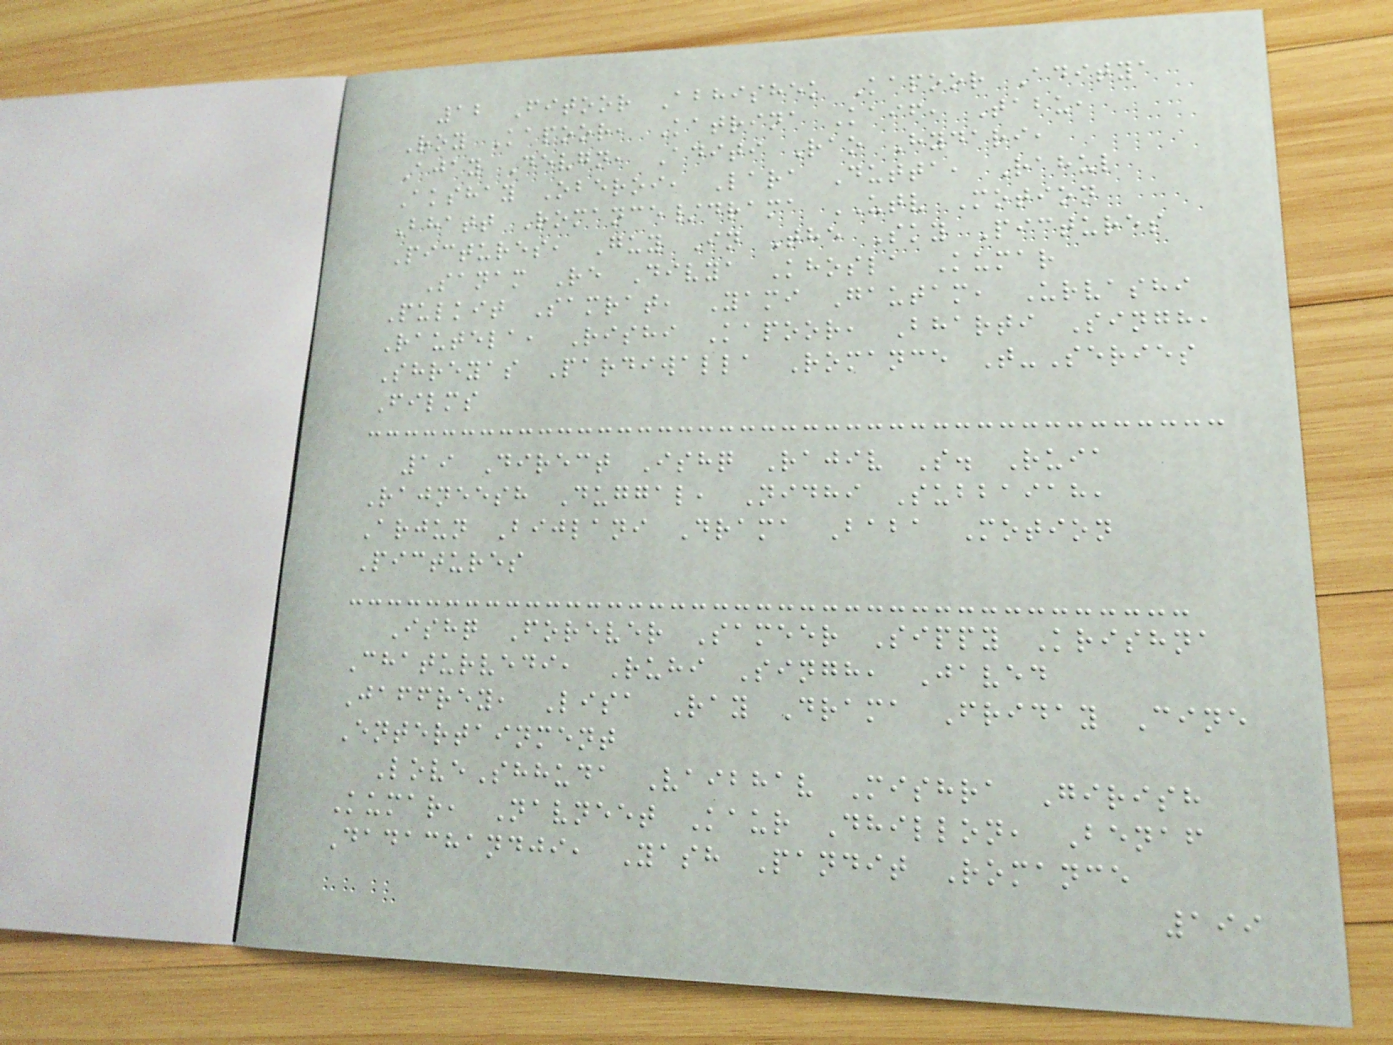12 Fitoor Abhishek Kapoor Aditya
Roy Kapoor, Katrina Kaif, Tabu,
Ajay Devgn, Aditi Rao Hydari,
Akshay Oberoi, Lara Dutta, Rahul
Bhatt Romance/drama UTV Motion
Pictures, Guy In The Sky Pictures
Sanam Re Divya Khosla Kumar
Pulkit Samrat, Yami Gautam, Urvashi
Rautela, Rishi Kapoor, Bharti Singh,
Shreyas Pardiwalla Romance T-Series
Films
19 Direct Ishq Rajiv S. Ruia
Rajneesh Duggal, Nidhi Subbaiah,
Arjun Bijlani Drama Baba Motion
Pictures
Ishq Forever Sameer Sippy Krishna
Chaturvedi, Ruhi Singh, Javed
Jaffrey, Lisa Ray Drama Friday Cine
Entertainment
LoveShhuda Vaibhav Mishra Girish
Kumar, Navneet Kaur Dhillon, Benaf
Dadachandji, Yash Pandit Romance
199
